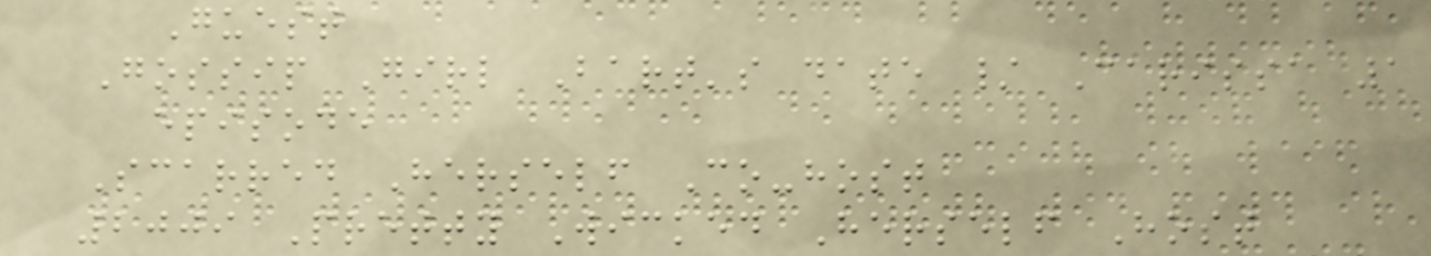Guest
Gossip Girl Bart's date / Carissa 1
episode
Scarred Herself Co-host
2009 Pretty Wicked Herself Host
